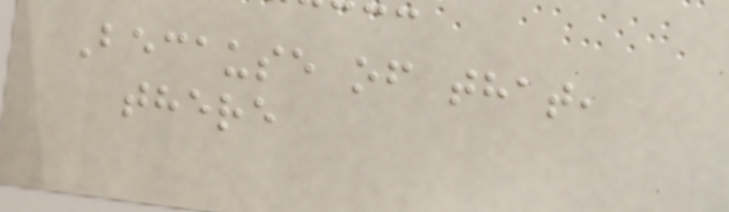Because of that,
there
